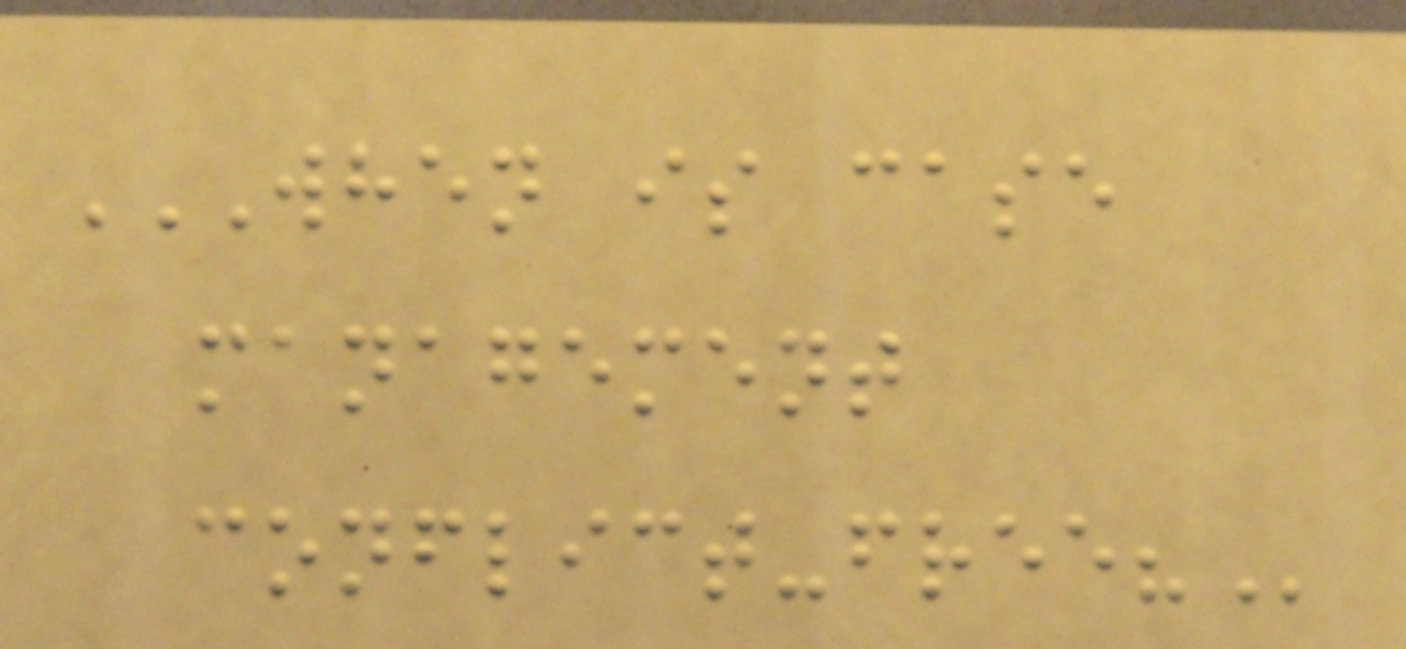WHEN IS CASE
MANAGEMENT
CONFLICT-FREE?
